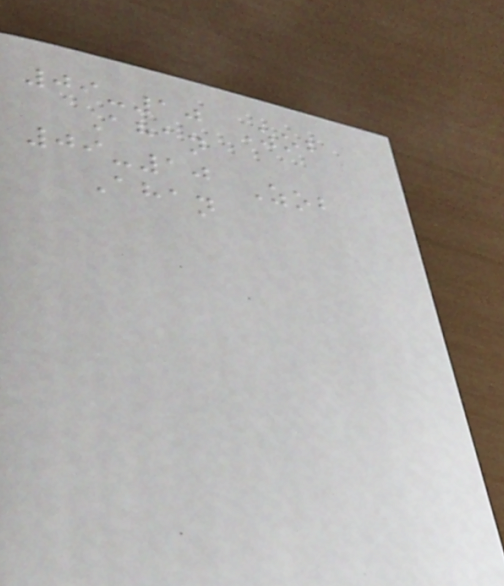09-10 Zob
Ahan
09-10 Zob
Ahan
